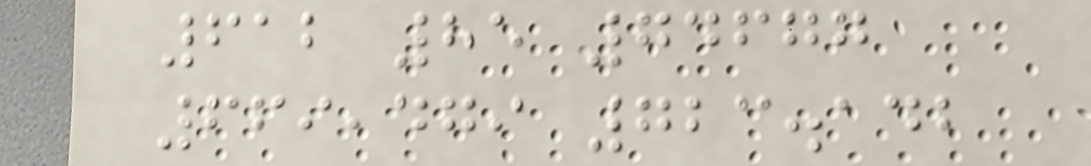612 85 74677
669,479 723.142
